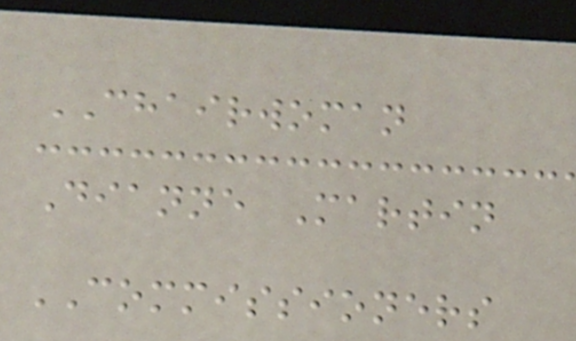CHAIRWOMAN
Dianne Martin
COMMISSIONERS
